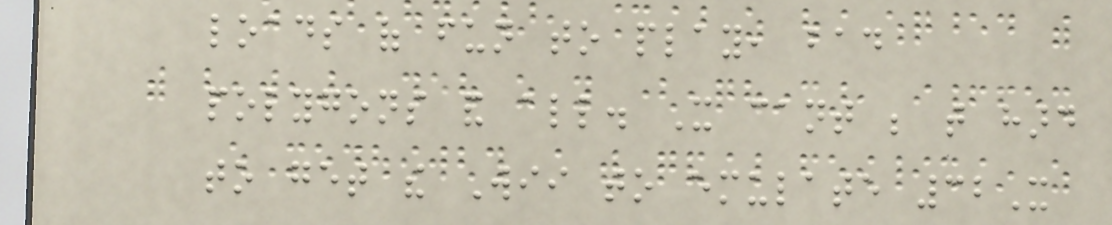loads of fun to play, bad
polygons and all. It cant be that hard
to get the Wii to emulate 32X
